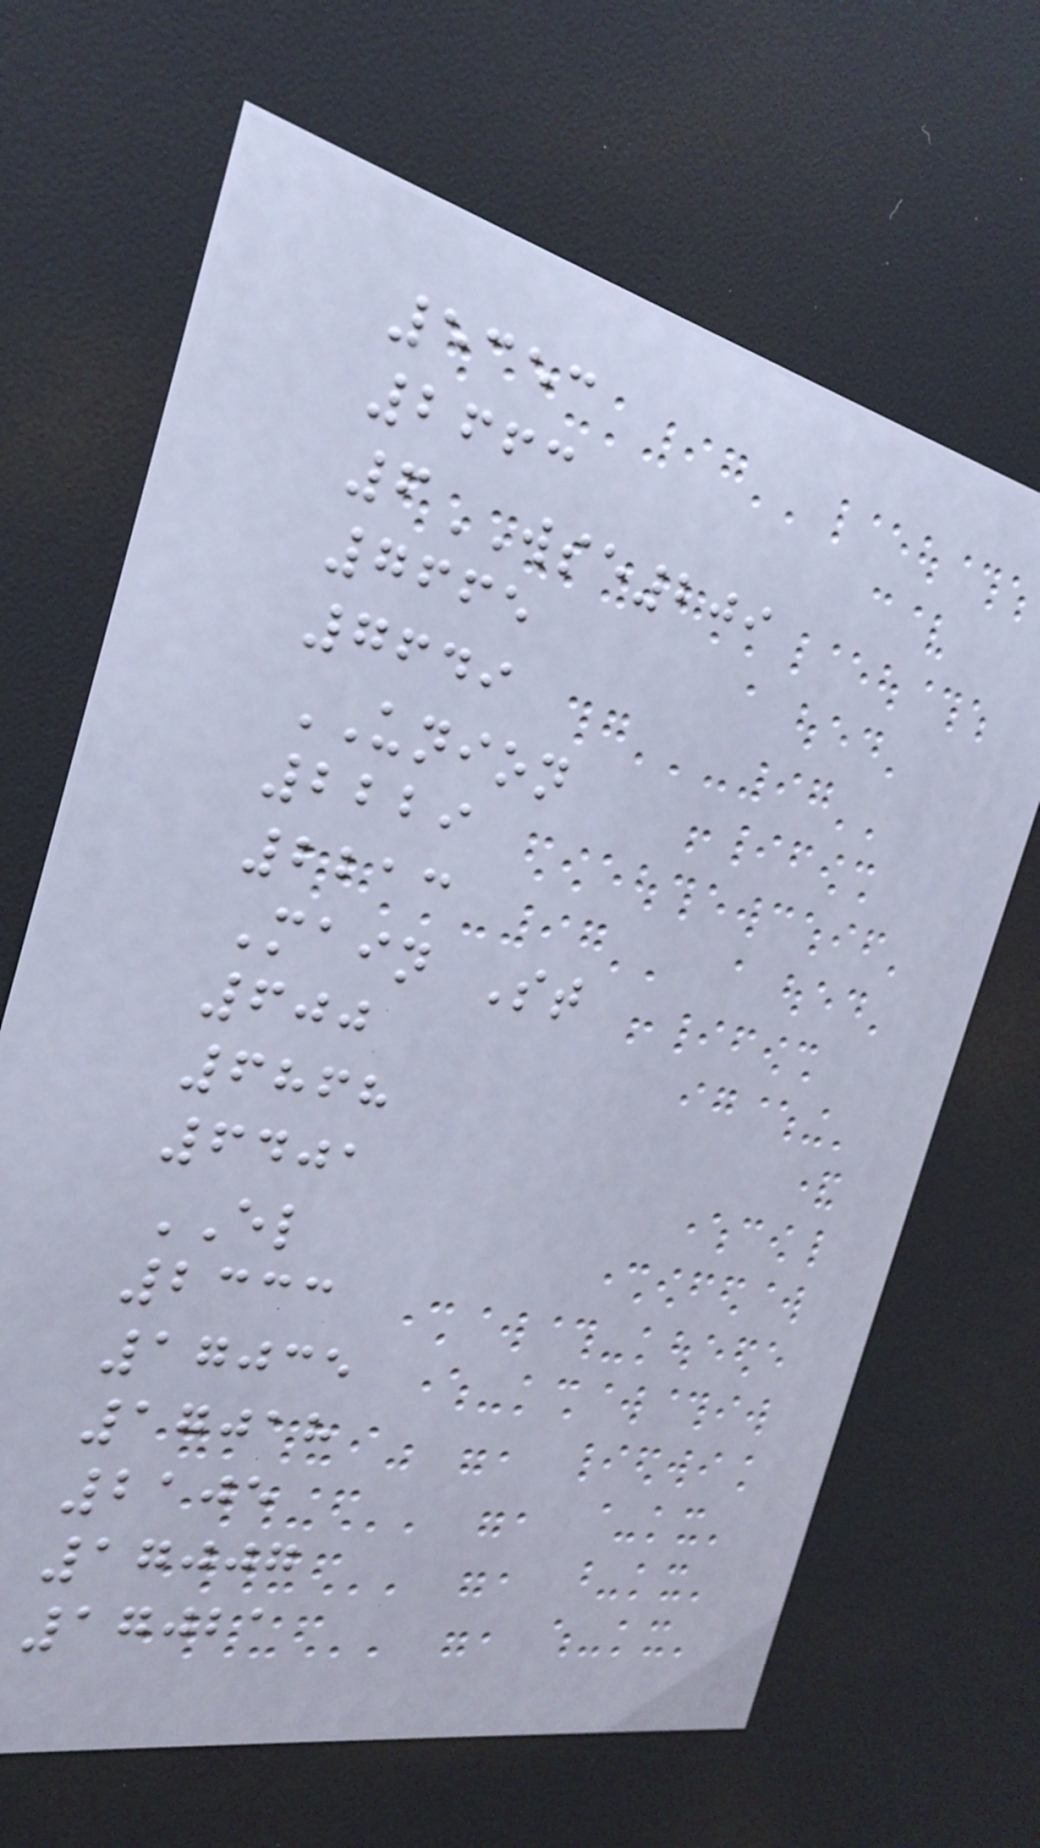5353
2663
6WSE209
7665
7649
UNION
2229
2213
Main St
600
6868
6401
EL
2333
17035
17018
2105
17007
17021
